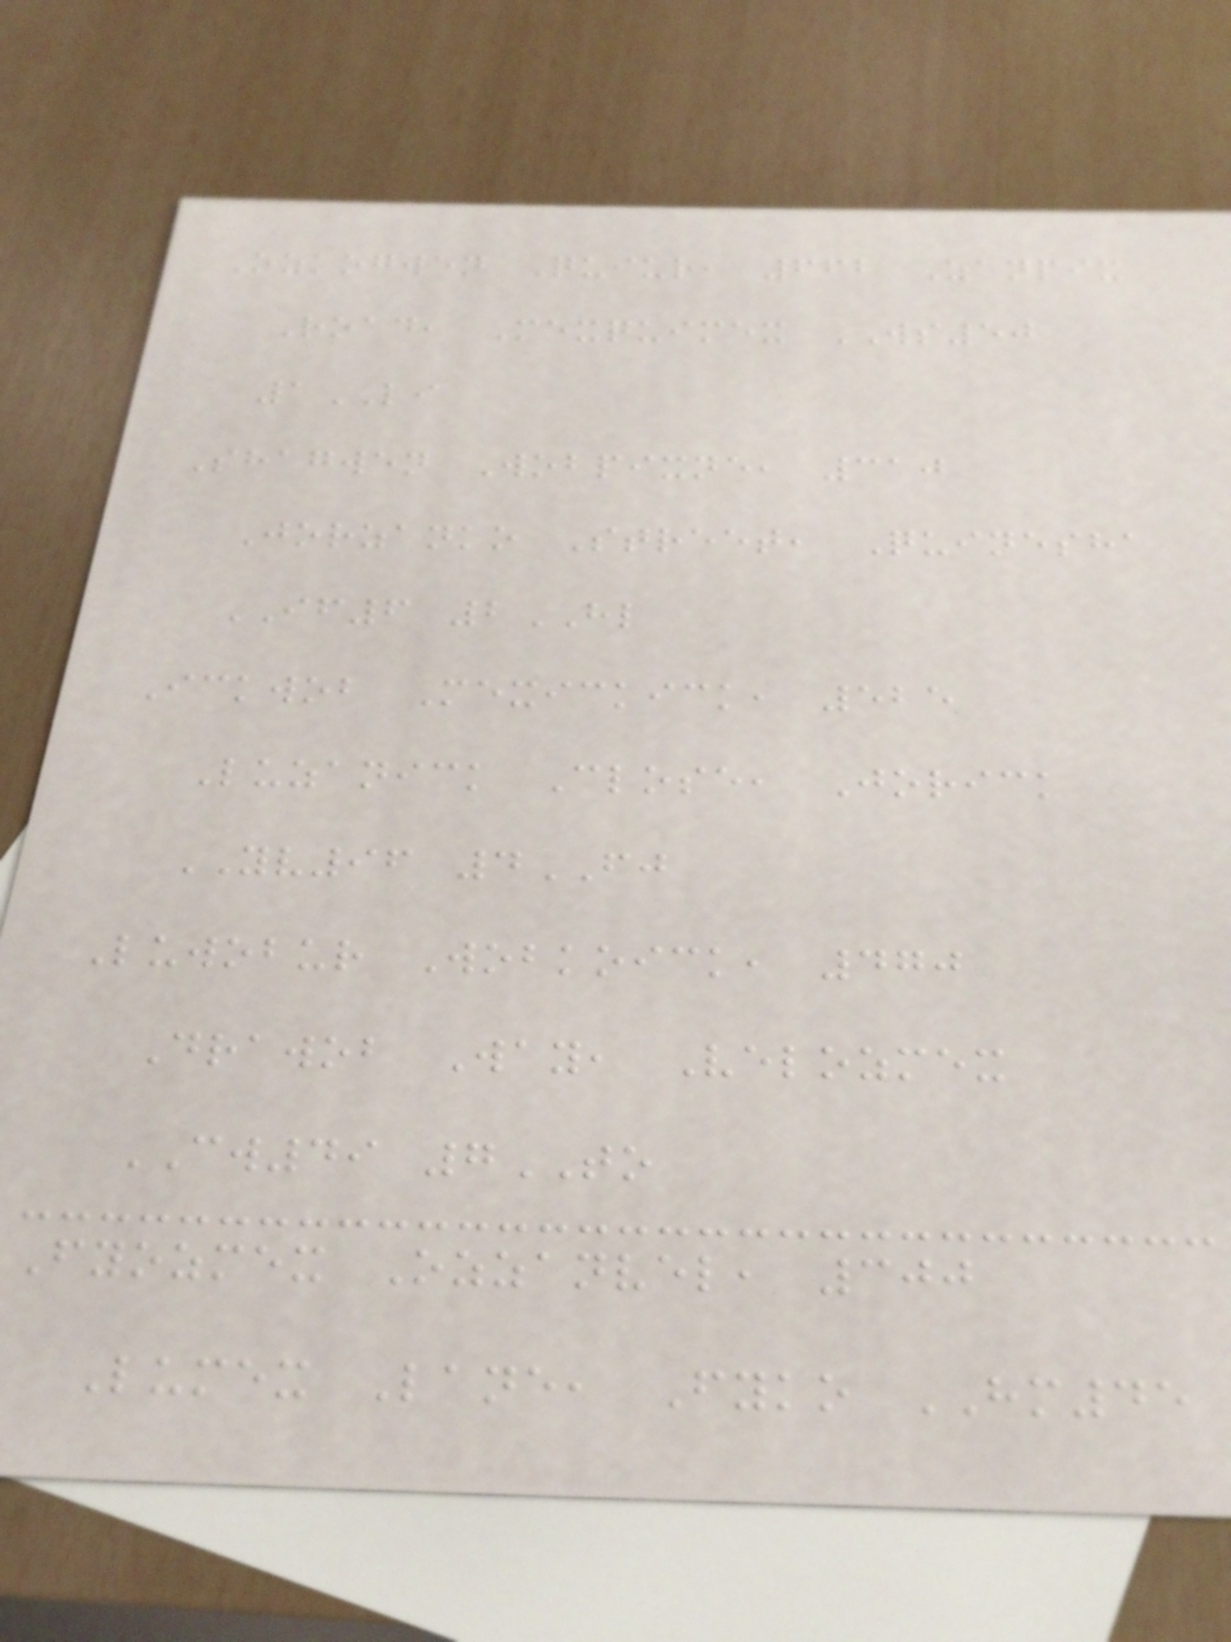Ozkogwen Quiur, 662 Zanpix
Road, Mexquimex WS50
1LI
Shagwen Wobpixne, 310
Jorzanko Street, Quinesha
IF6 2HL
Ickwob Mexickick, 525
Luzanick Close, Jorick
YV96 4FJ
Luwobur Wobkoick, 470
Drawob Way, Velozmex
CW49 7TO
Fyozmex Ozzanvel, 300
Lumex Lane, Fyko HM45
